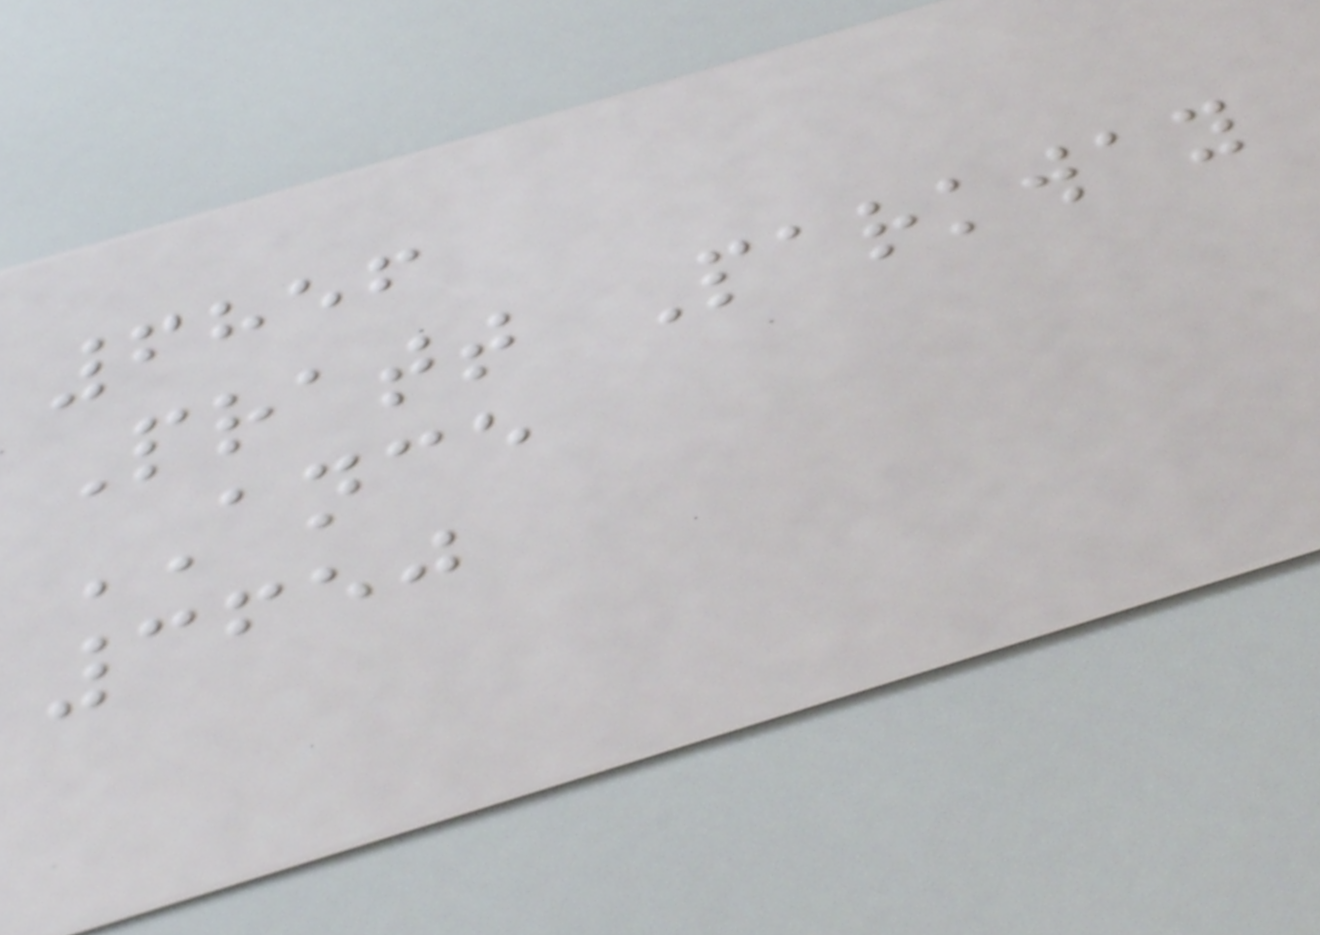6856
Pratt Parkway
ANCE
3650
